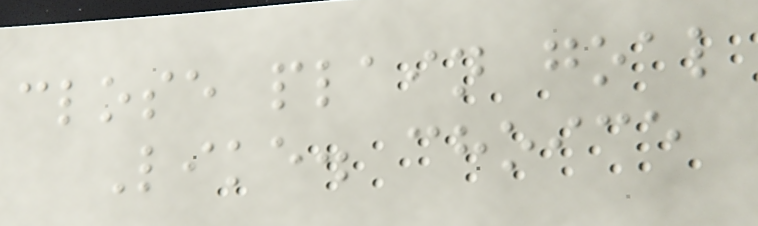close plain goal
Like. choice
